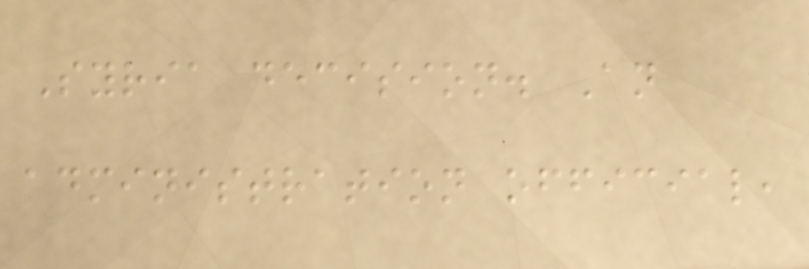Syria decision. An
administration official,
